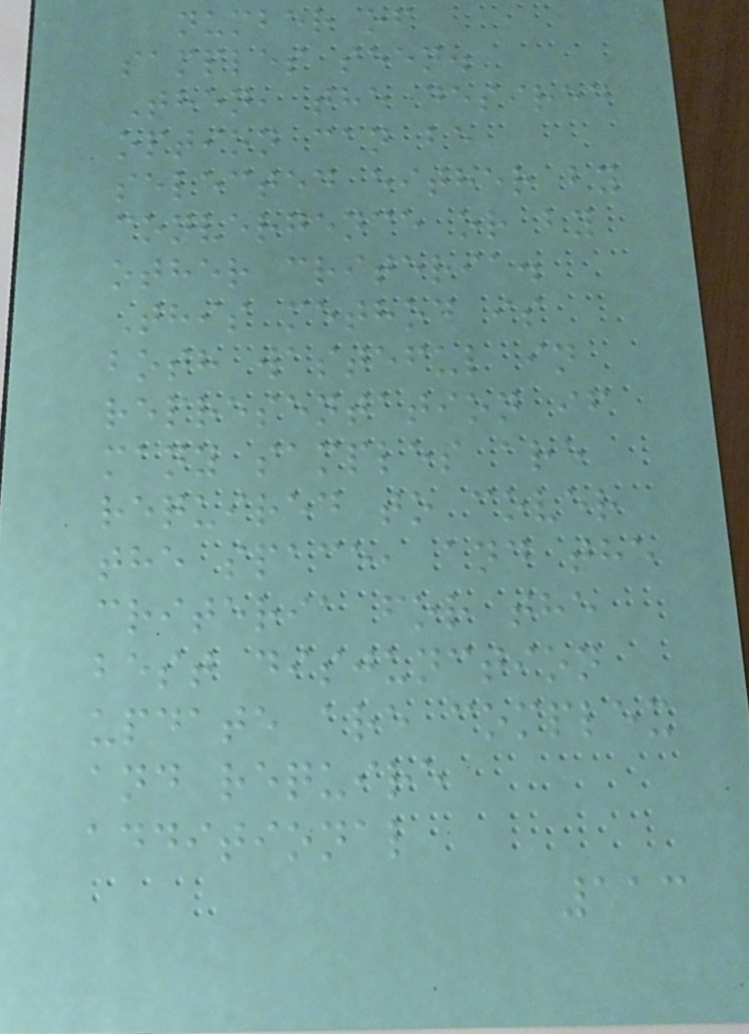number of
samples seen.
Then, the desired
option can be
selected either by
convergence or by
other criteria.
This method is
both wasteful in
representation if
many samples are
required to cover
the space, and the
criteria for the
best disjunction
update are complex
and require
additional
113
